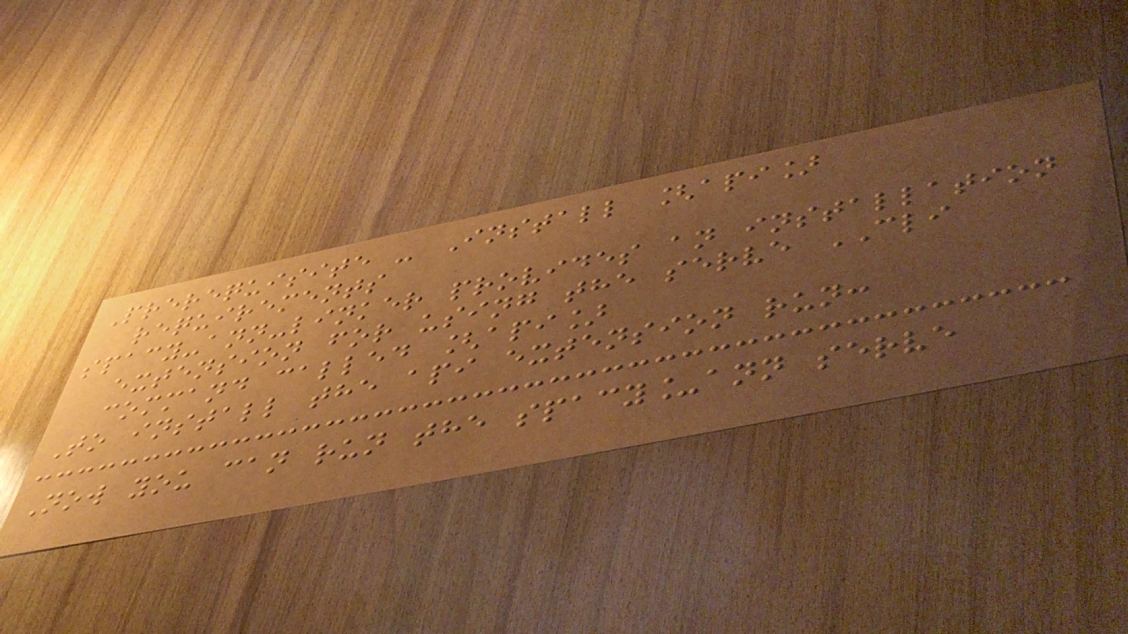Prerequisite - Install [api]
requirements
spacy-ann-linker provides an installation
extension for using the serve CLI
command called [api]
To install the api extension run:
Now you can run the spacy_ann serve
